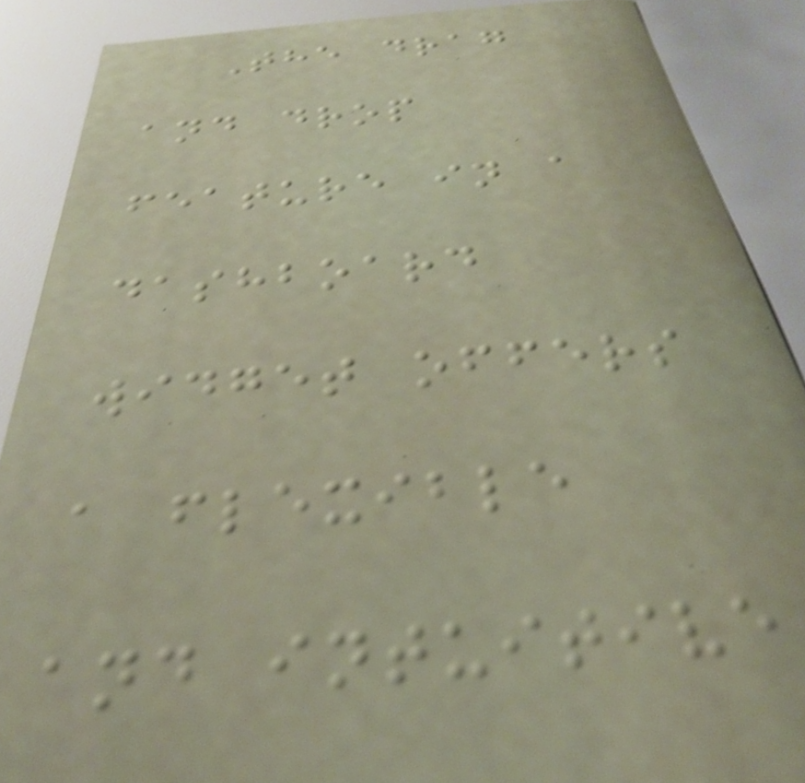The drag
and drop
feature in a
dashboard
widget offers
a flexible
and intuitive
